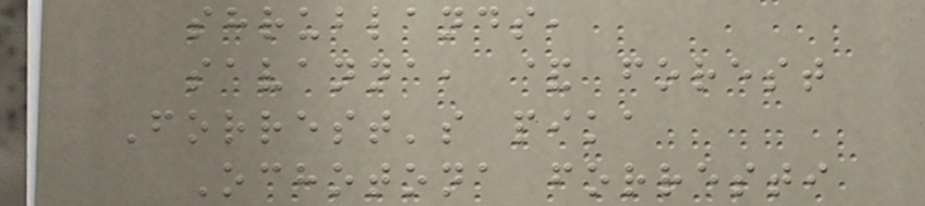shrublands,
savanna, & forest
Forrest's pika
Ochotona forresti
